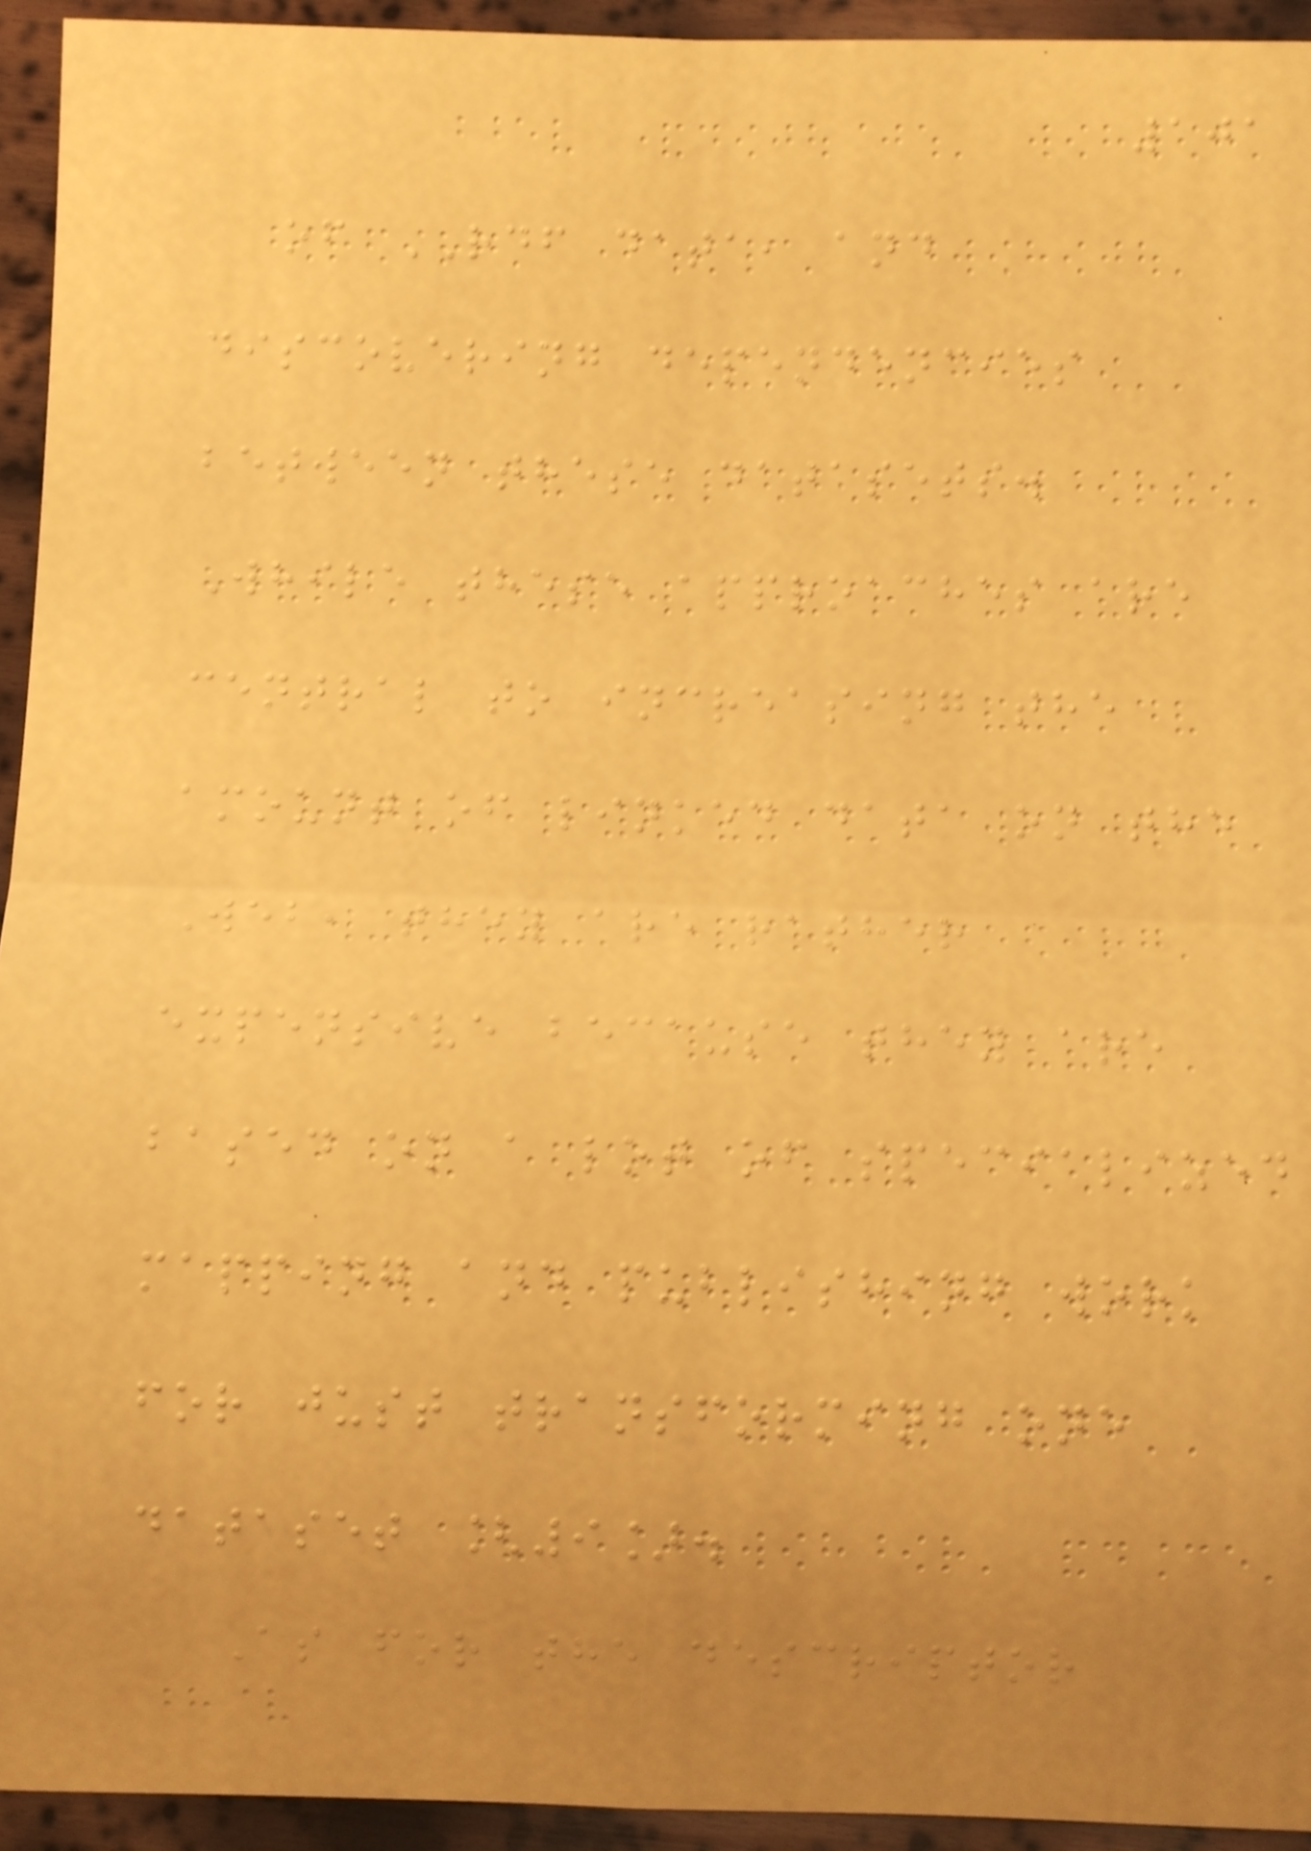101
of RDF data, and
discovering dependencies
between these datasets.
While these approaches are
central to increasing the
amount of linked data on the
Web, they are rather
expensive because they are
based on a lot of specialized
mapping and publishing work
for just transforming one
dataset [9].
As for the descriptor
